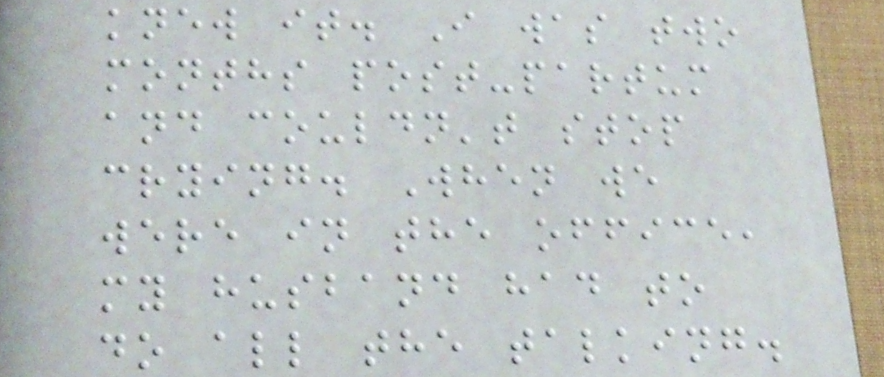knew it. I was two
months post-partum
and couldn't stop
crying. When we
were in the office,
my husband had to
do all the talking.
